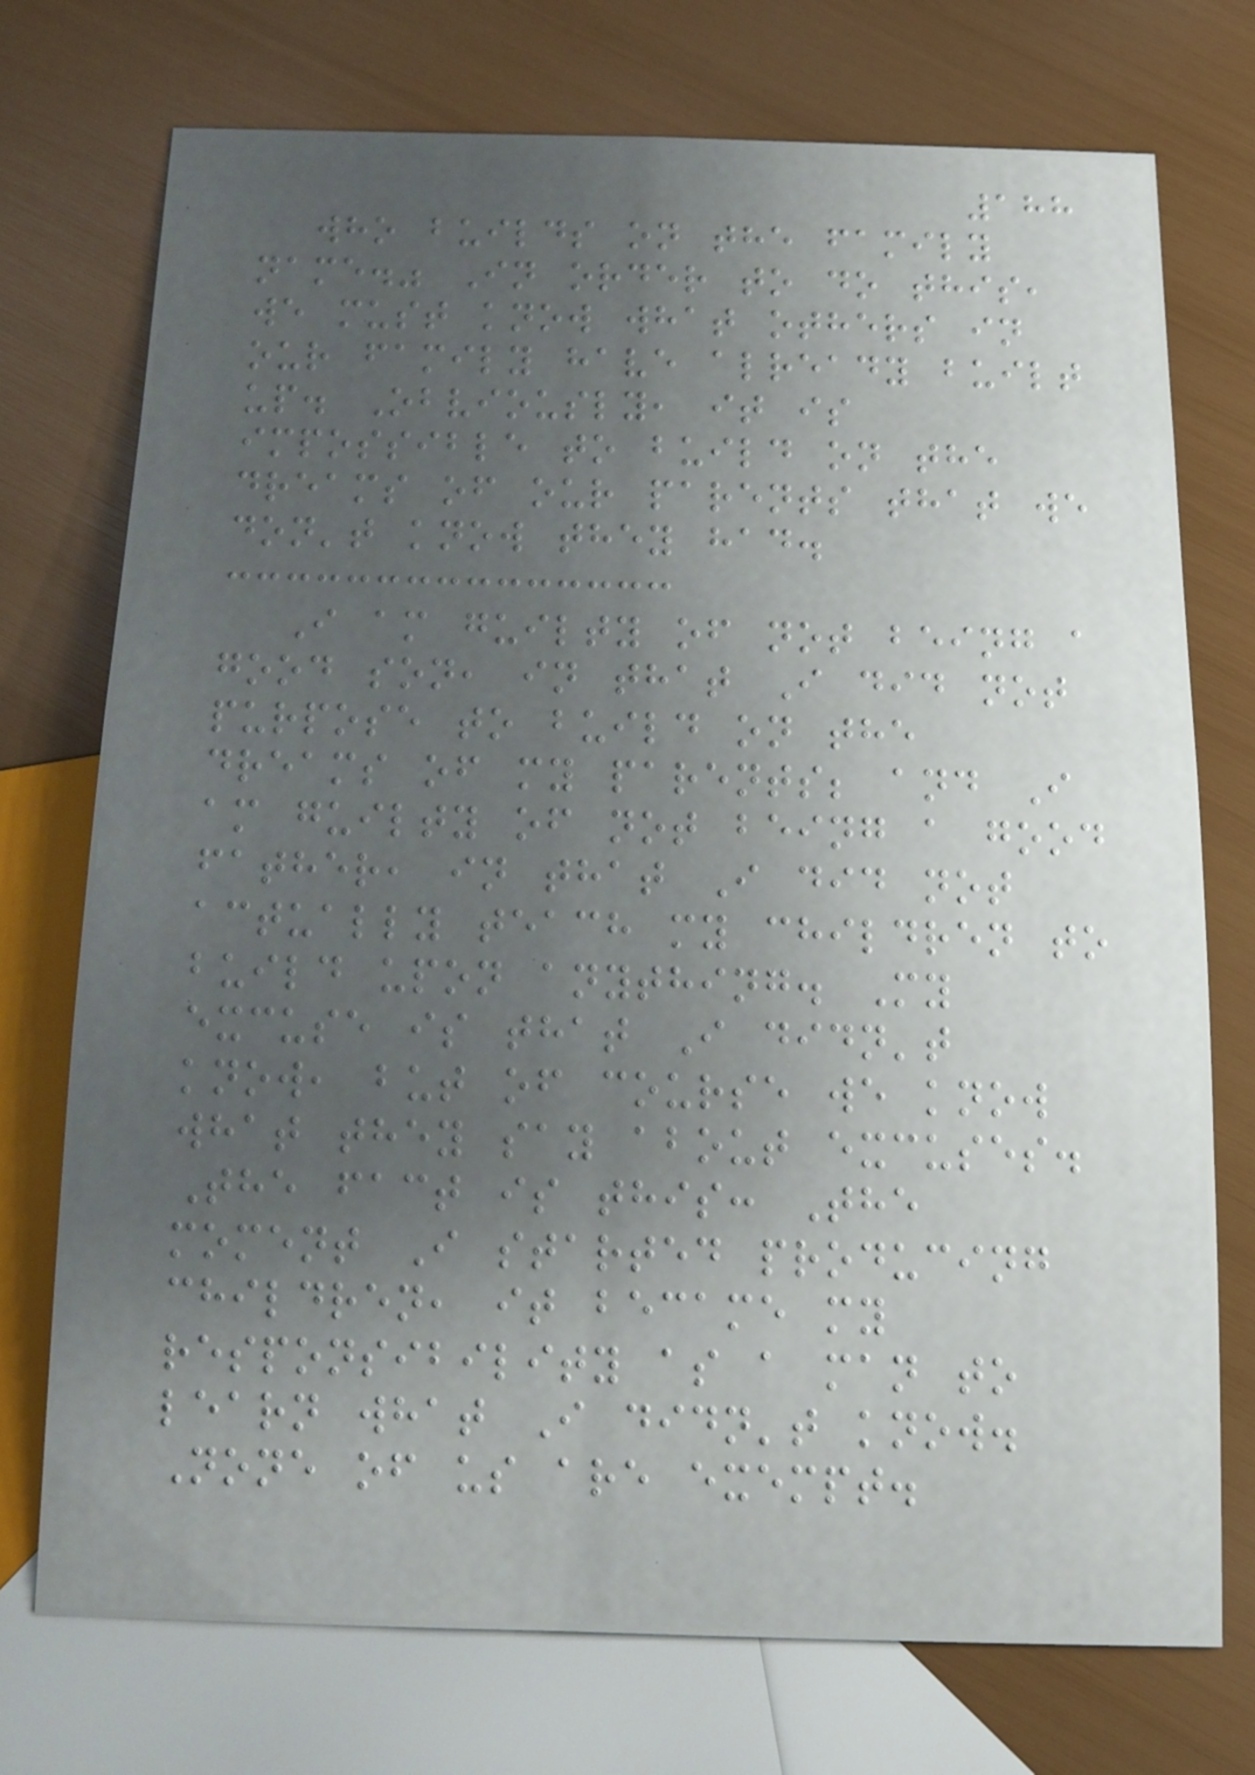188
who builds on the family
name." In order to do this,
we must know what others in
our family have already built
up. Obviously, it is
impossible to build on the
dreams of our parents that we
don't know they had.
I am guilty of not being a
good son, in that I did not
purpose to build on the
dreams of my parents; and I
am guilty of not being a good
father, in that I did not
actually teach my children to
build upon anything. My
excuse is that I didn't
know, but of course we know
what they say about excuses.
The fact is this: The
moment I started producing
children, it became my
responsibility as a man to
learn what I didn't know.
None of us are exempt.
